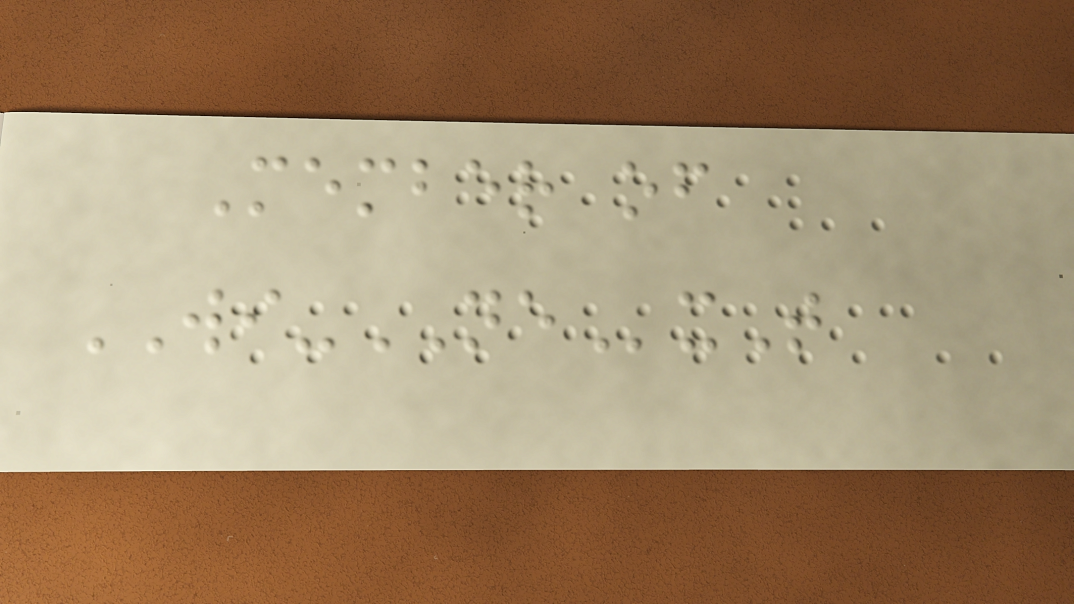Member of
WI-NExT
